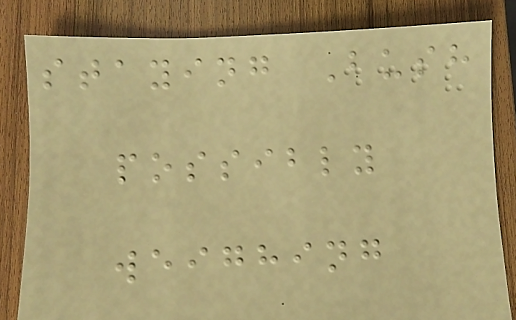staying Bush
possibly
weighing
